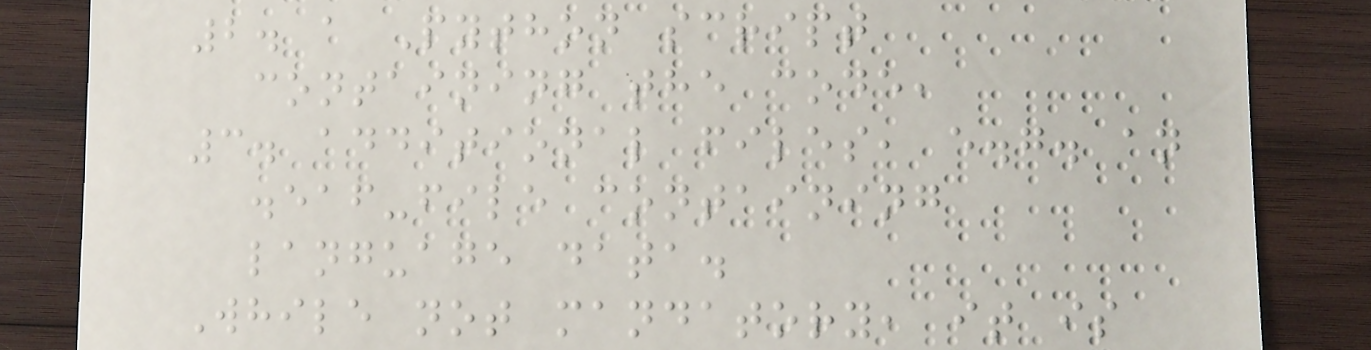2. a Python script
containing the code,
3. additional files, e.g. an
.eaf-file containing
language data.
While not mandatory, it is
